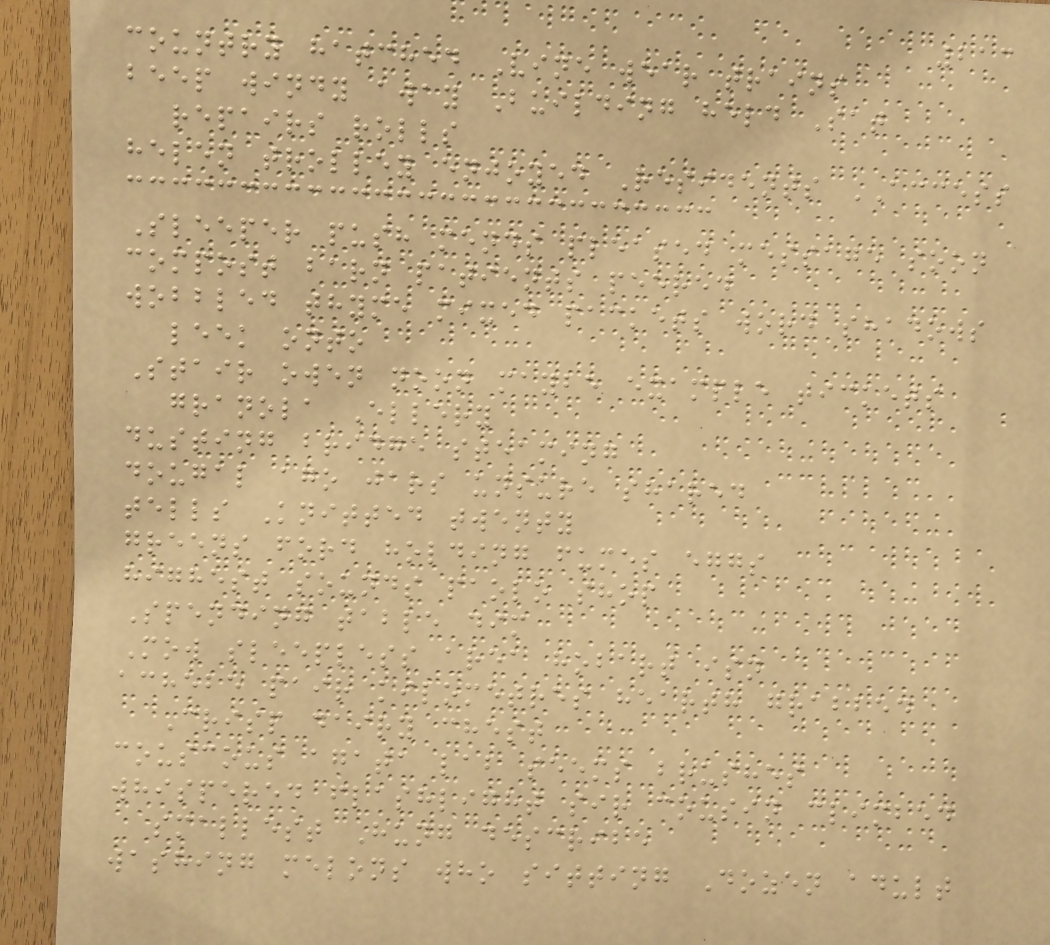213
country hatched Vine wear trains
beep windy away Building held Sat
repairs rolls
helen trolley enjoyed Residents ACCESS
Sleeper push mends pleased message soon
compost barn patients peered
wobbled thyme mixed packets word shadows
leek onto
Stair owen noon maybe example tickets
granola Ellery
dusting bridge steaming
dougal ago jars unsure shared
tells Knitted twenty
greens ford holding fumes eggs
highest sounds paolo shop
Spending table dim
Mow sleepless area hobart isn
achebe pair kilometres hearth grabbed
Crisp dairy chest
couscous agata lab seems brushes
whispered flashlight sir cousin climbed
smallest Hung describe
washing melons who sitting Dozen adult
